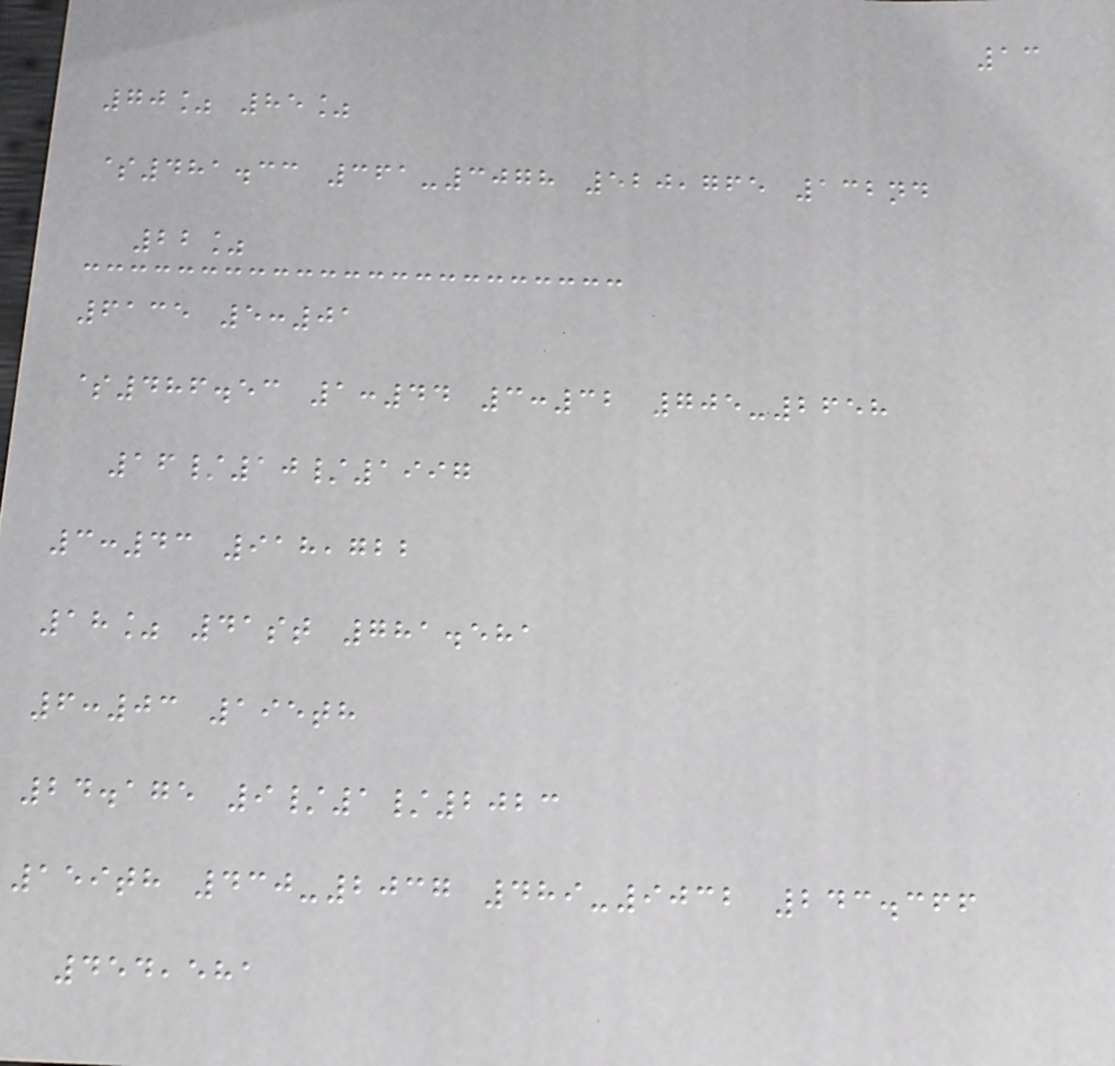13
70% 85%
$481.33 361-3078 520,765 132nd
22%
6135 5:01
$486.53 1:44 3:32 705-2658
16/10/1997
3:43 918,722
18% 41st 781.581
6:03 195th
24.175 9/1/2023
159th 430-2037 489-9032 243.366
454,581
